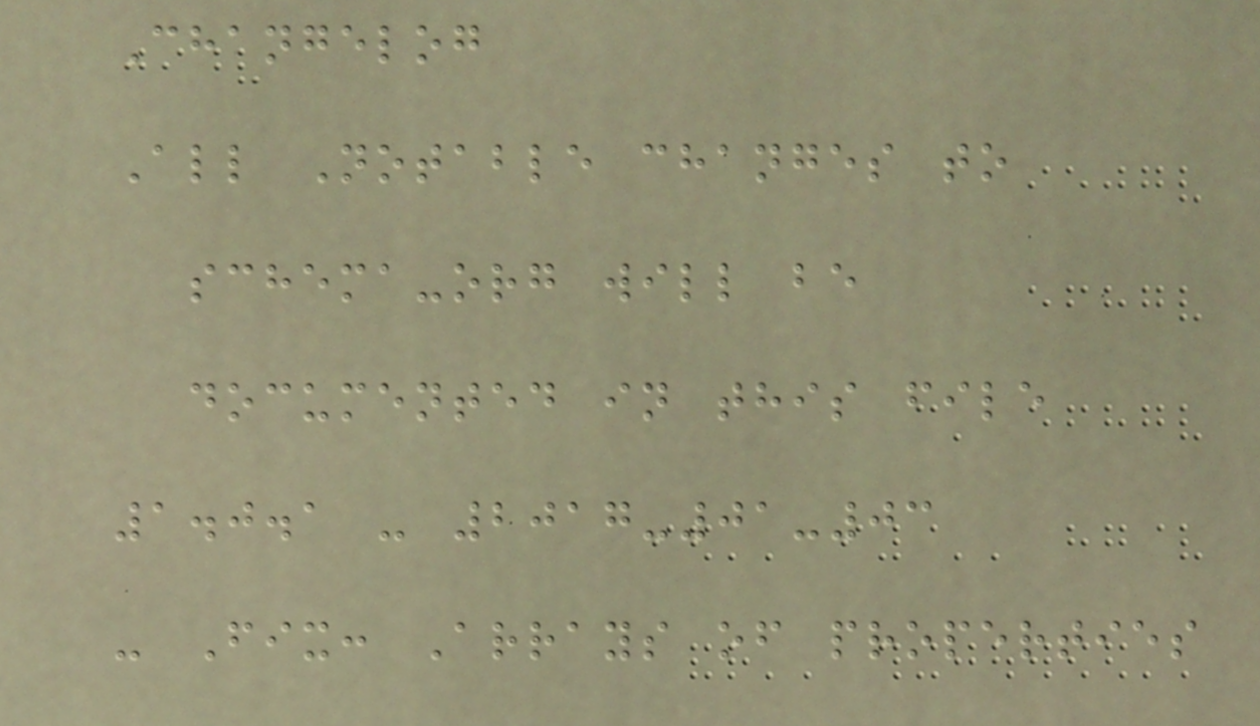Changelog
All Notable changes to
schema-org will be
documented in this file
1.0.1 - 2017-01-03
- Fix: Arrays of properties
